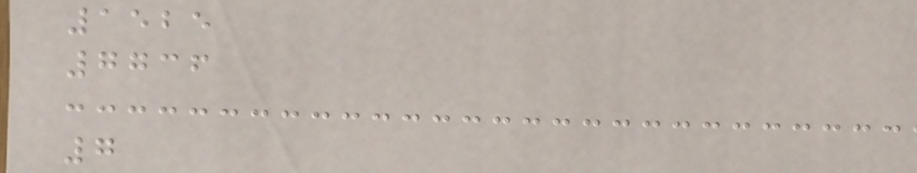1525
7736
7
